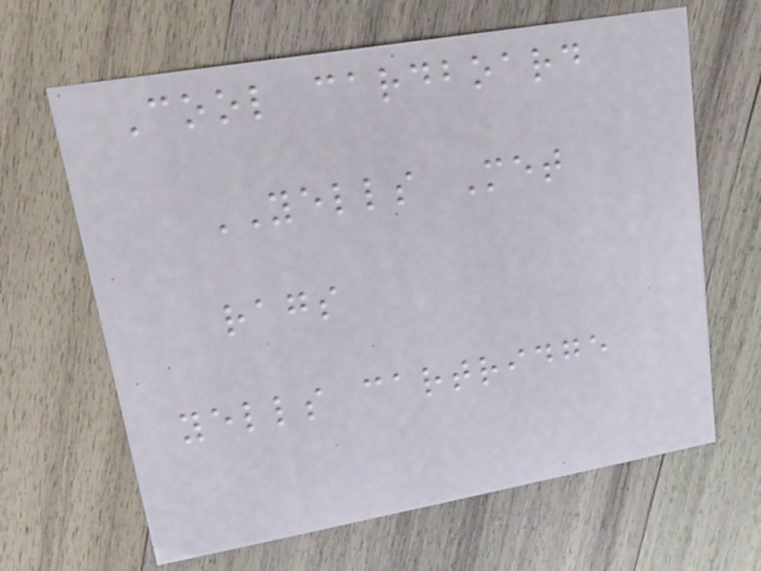Cool cardboard
YELLS Met
rags
yells cartridge
